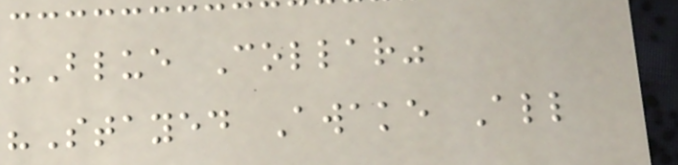"Blue Collar"
"Stayed Awake All
